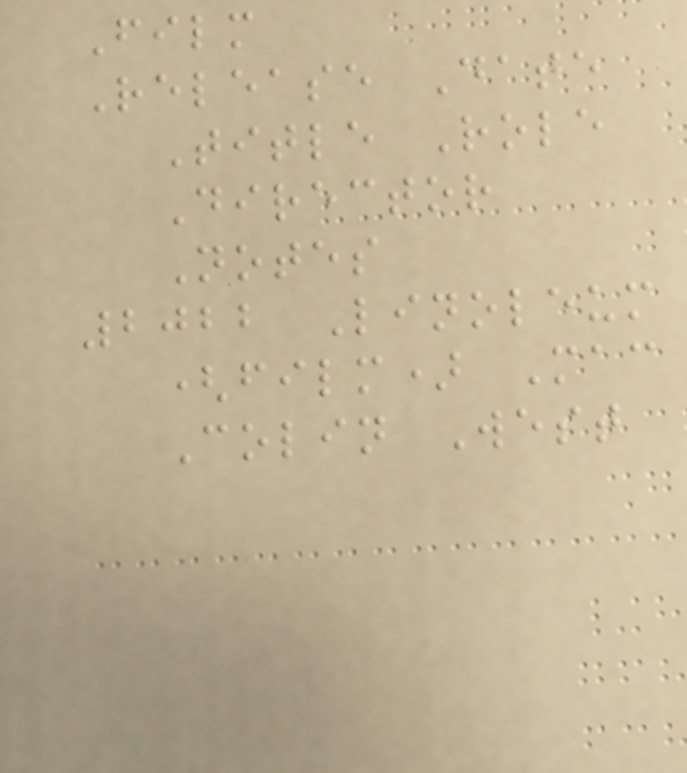Film
Release Date
Title Role
Director
Notes
2022 Linoleum
(film) Mac
Colin West
